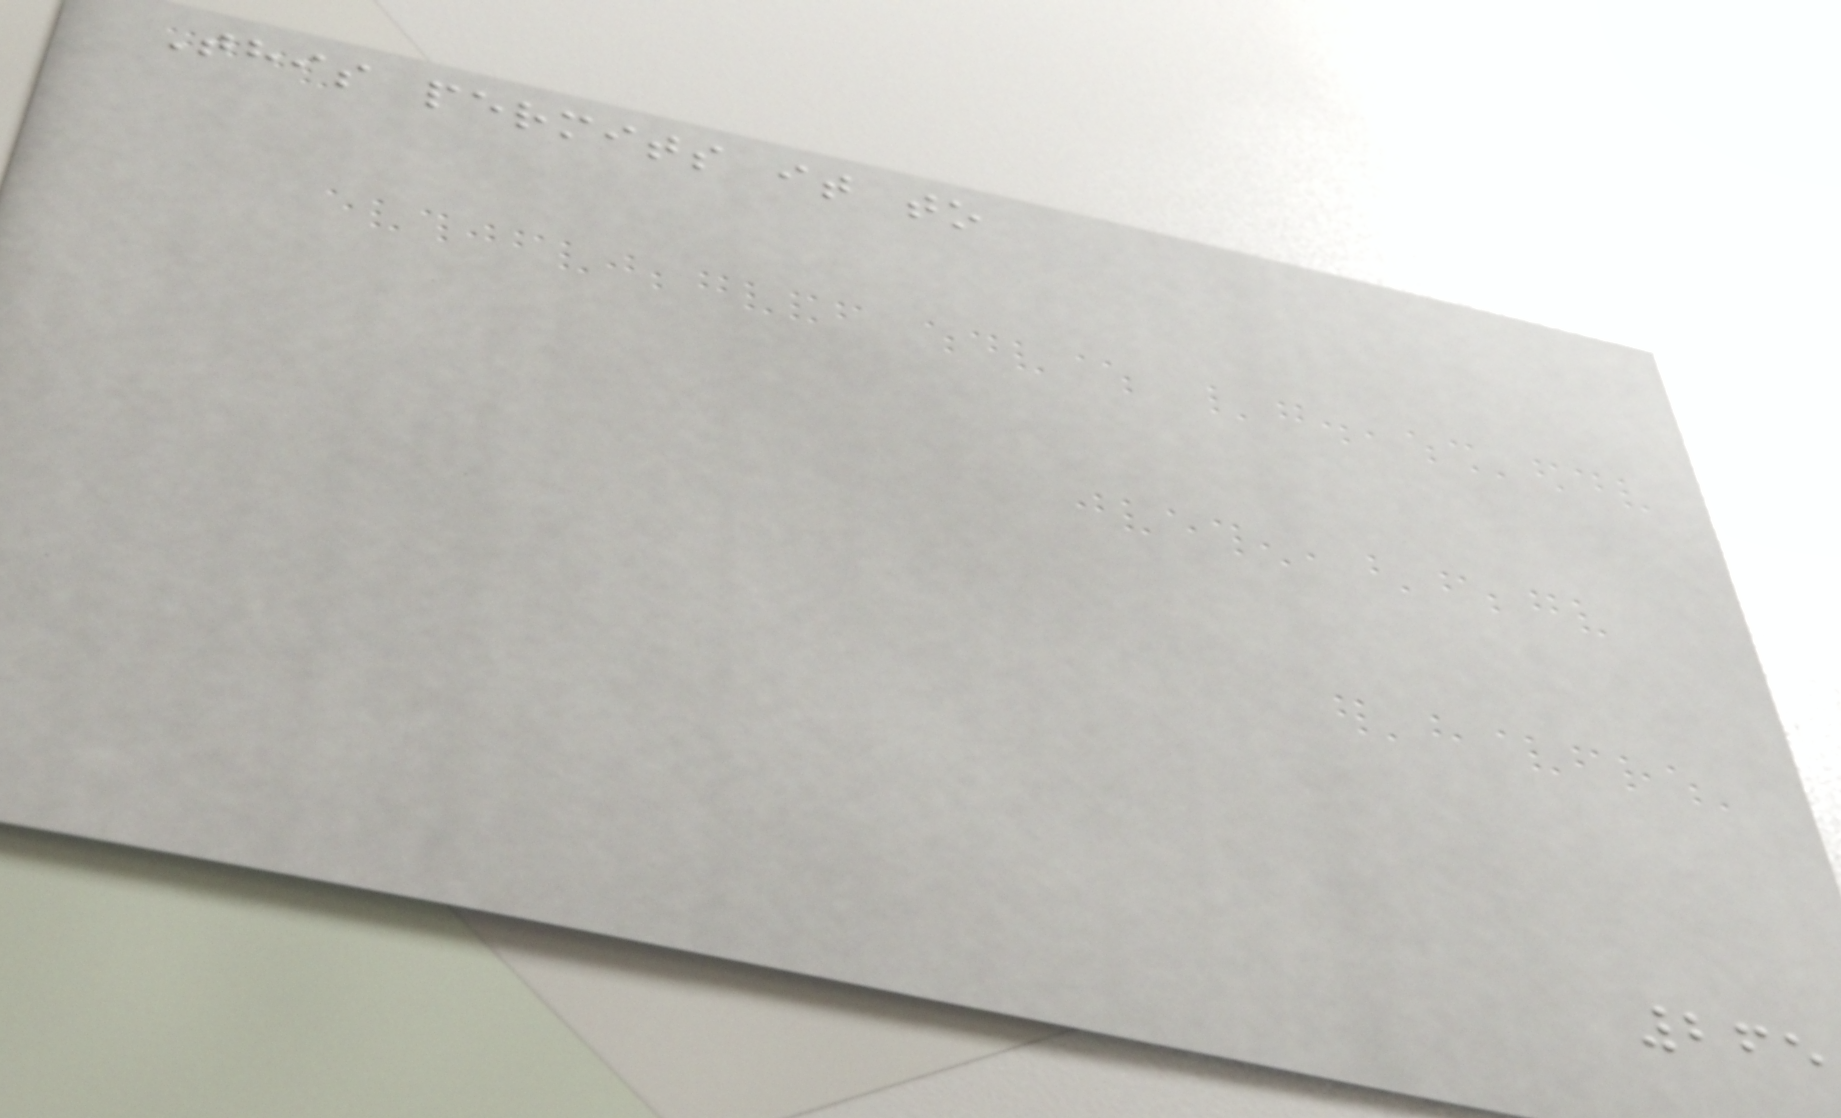This permits it to
265
